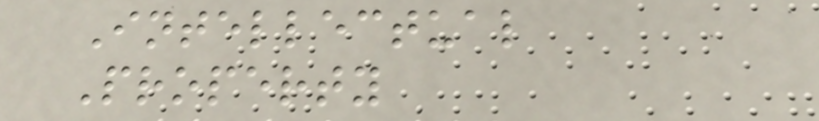Intellectual
Property
